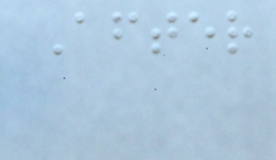After
